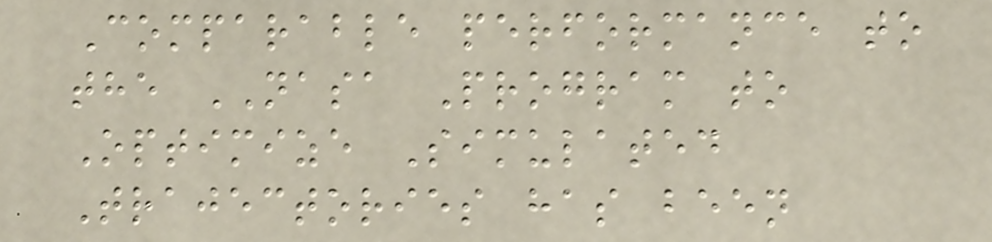Comparable performance to
the NASA Program to
Optimize Simulated
Trajectories has been
